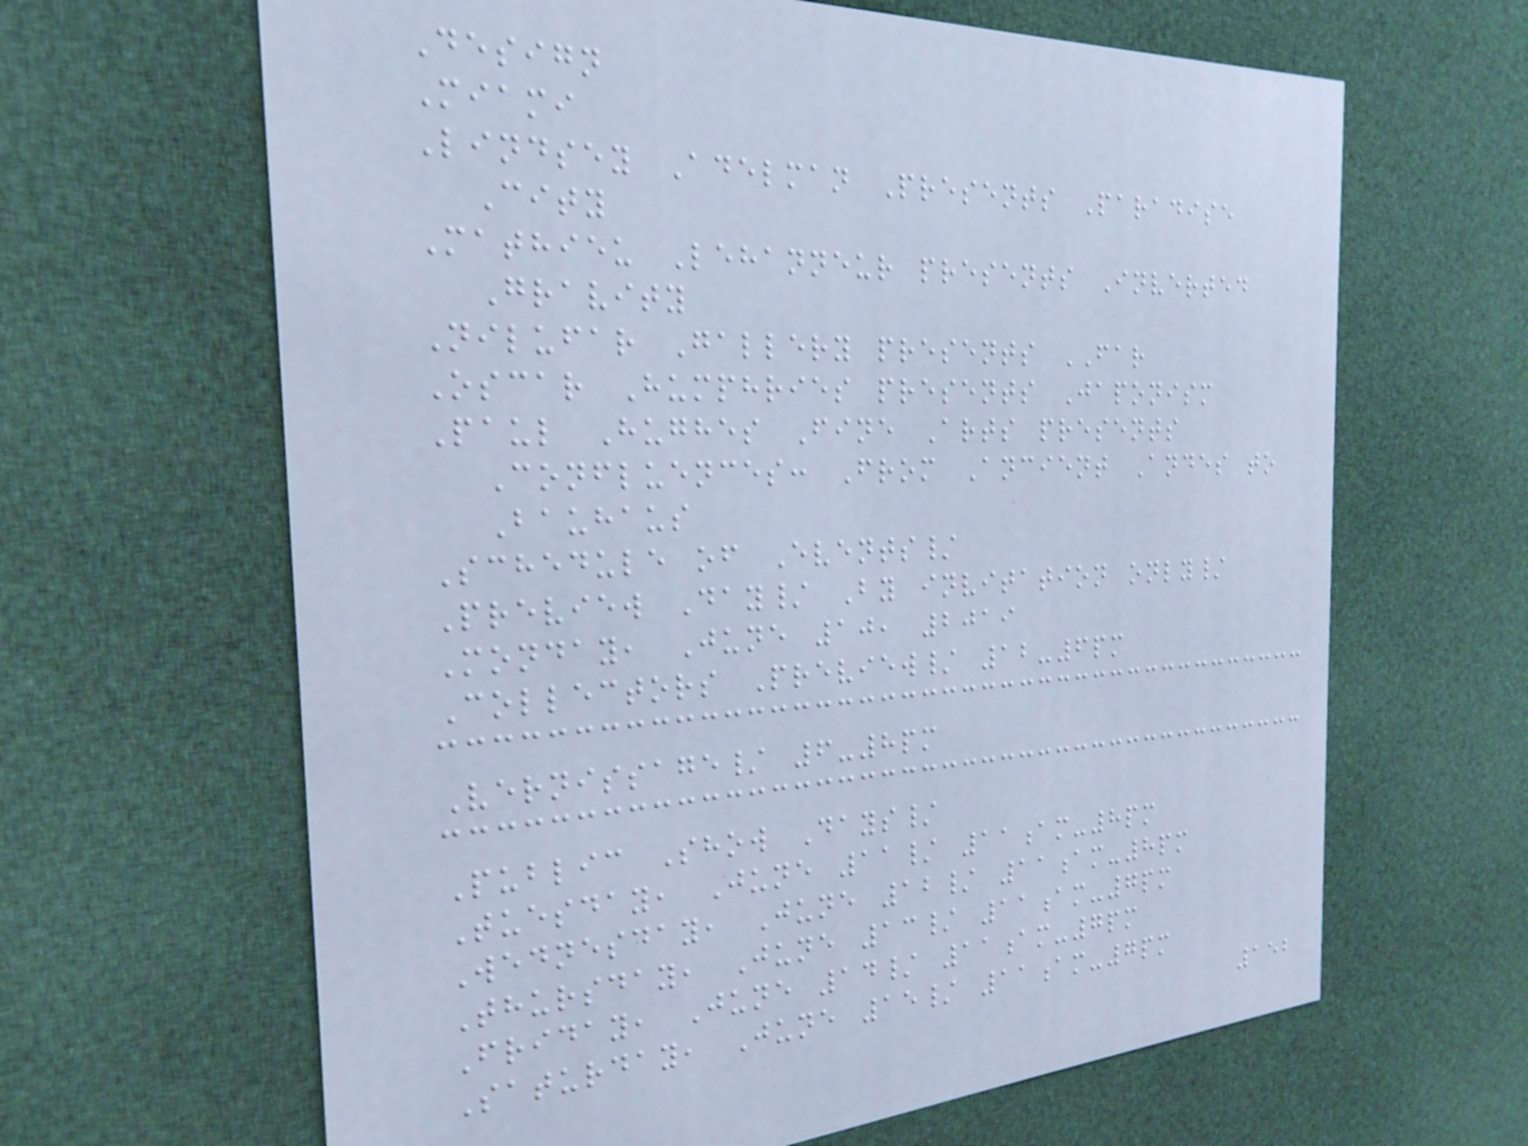Design
Miami
Lindsey Adelman Presents Paradise
City
Mathieu Lehanneur presents Inverted
Gravity
Nilufar Gallery presents FAR
Oscar Humphries presents Japonism
Paul Hughes Fine Arts presents
Confluences: From Ancient Andes to
Bauhaus
Schedule of Events/
Preview Day/ By invitation only/
Monday, June 10, 2019
Collectors Preview/ 12-6pm
Vernissage/ 6-8pm
Public Show Days/
Tuesday, June 11/ 11am-8pm
Wednesday, June 12/ 11am-8pm
Thursday, June 13/ 11am-7pm
Friday, June 14/ 11am-7pm
Saturday, June 15/ 11am-7pm
152
